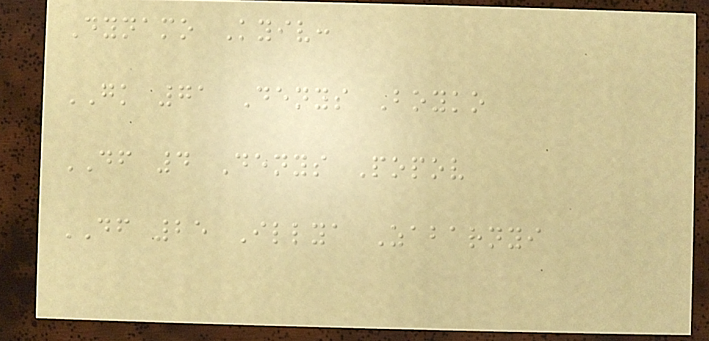Dynamo Kyiv:
GK 71 Denys Boyko
DF 4 Denys Popov
DF 25 Illya Zabarnyi
